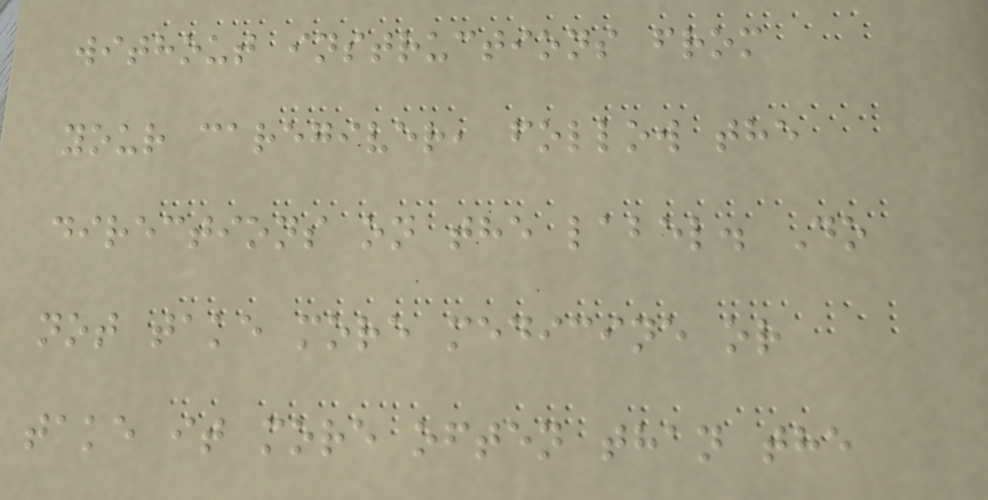without instructions from
your caregiver, follow the
directions on the label. Do
not take more medicine or
take it more often than the
